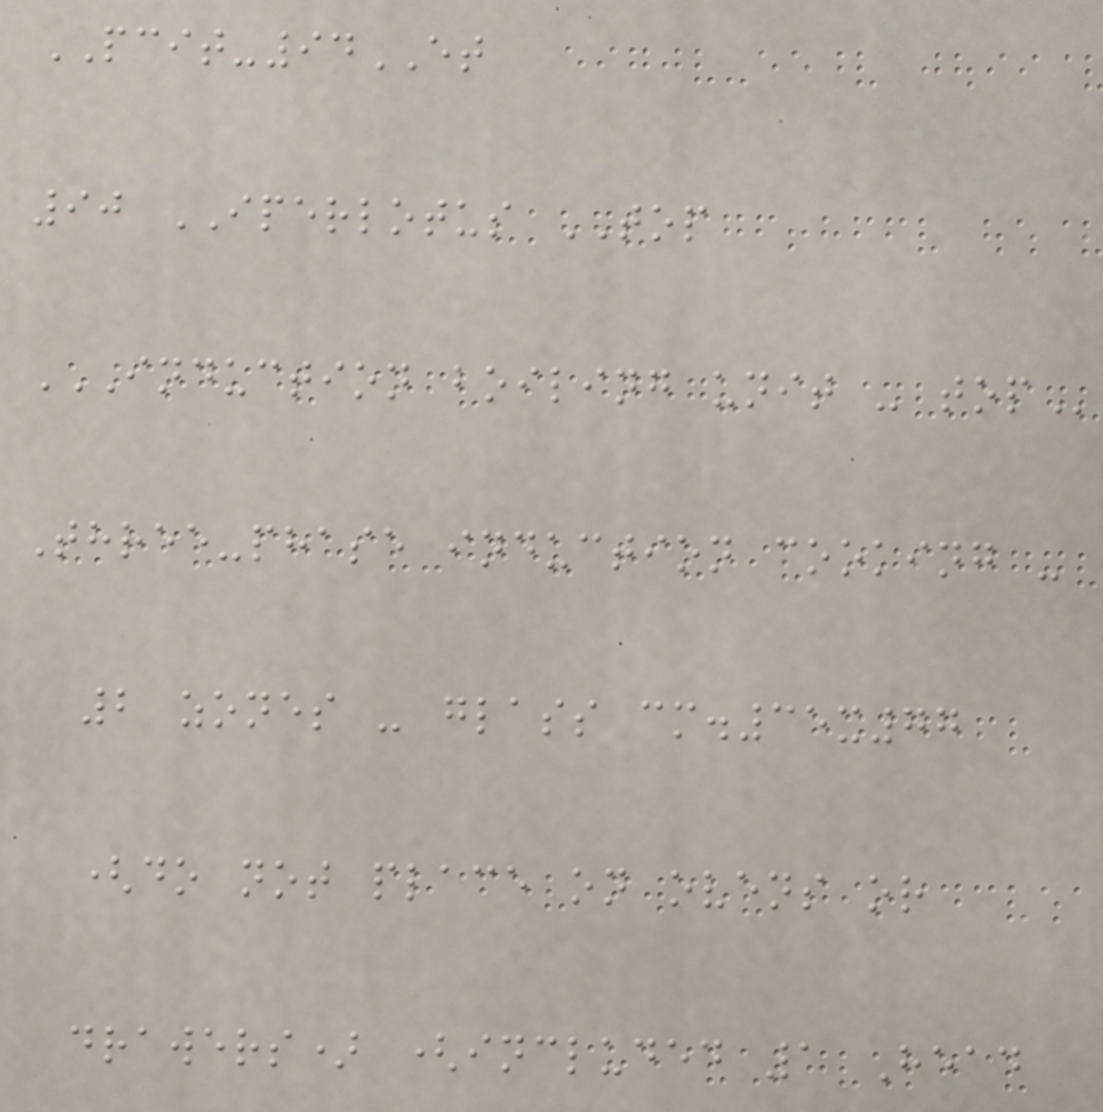PCIT-94ET
90 IPERLOTUS TOP
INDUCTION BOILING UNIT - TOP
Three-phase induction cooking -
2 zones - glass cm.35x77
(do not place on ovens or
drawers) (included 1 Head
